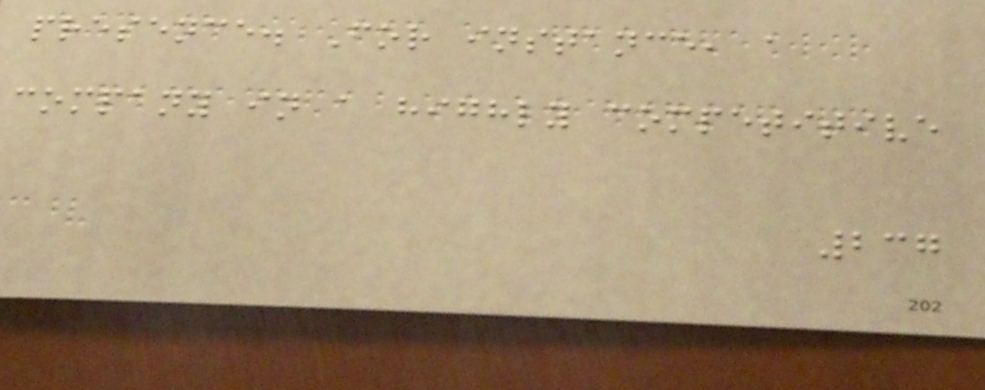presence. For instance, a
company in a highly competitive
237
